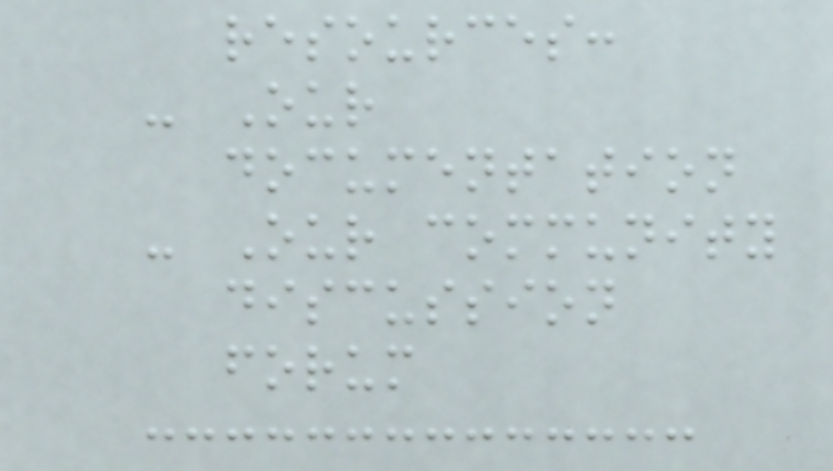resources:
- Our
documentation
- Our community
discussion
forum
